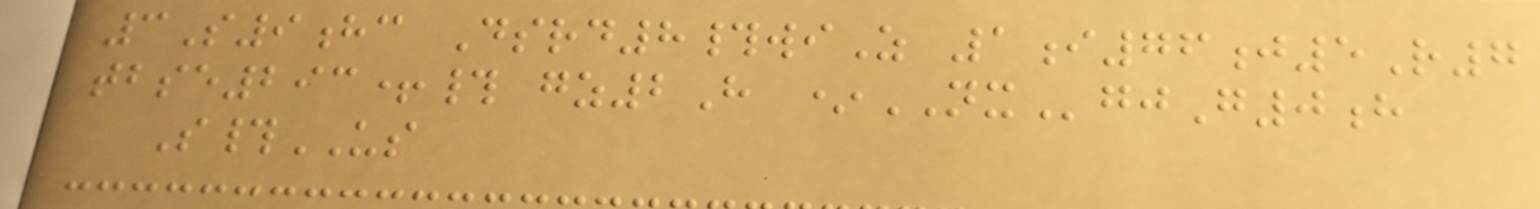3S9hc Dsrd8#wiZ 1i76j5R7
tbse293+# gz2H *NXgjG0h
S#US
